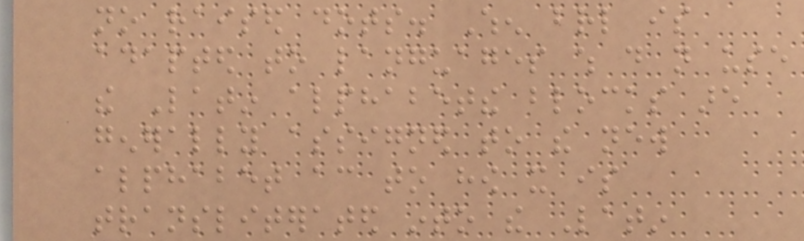no raised dots. When braille is
adapted to languages which do not use
the Latin alphabetthe blocks are
generally assigned to the new
alphabet according to how it is
transliterated into the Latin
